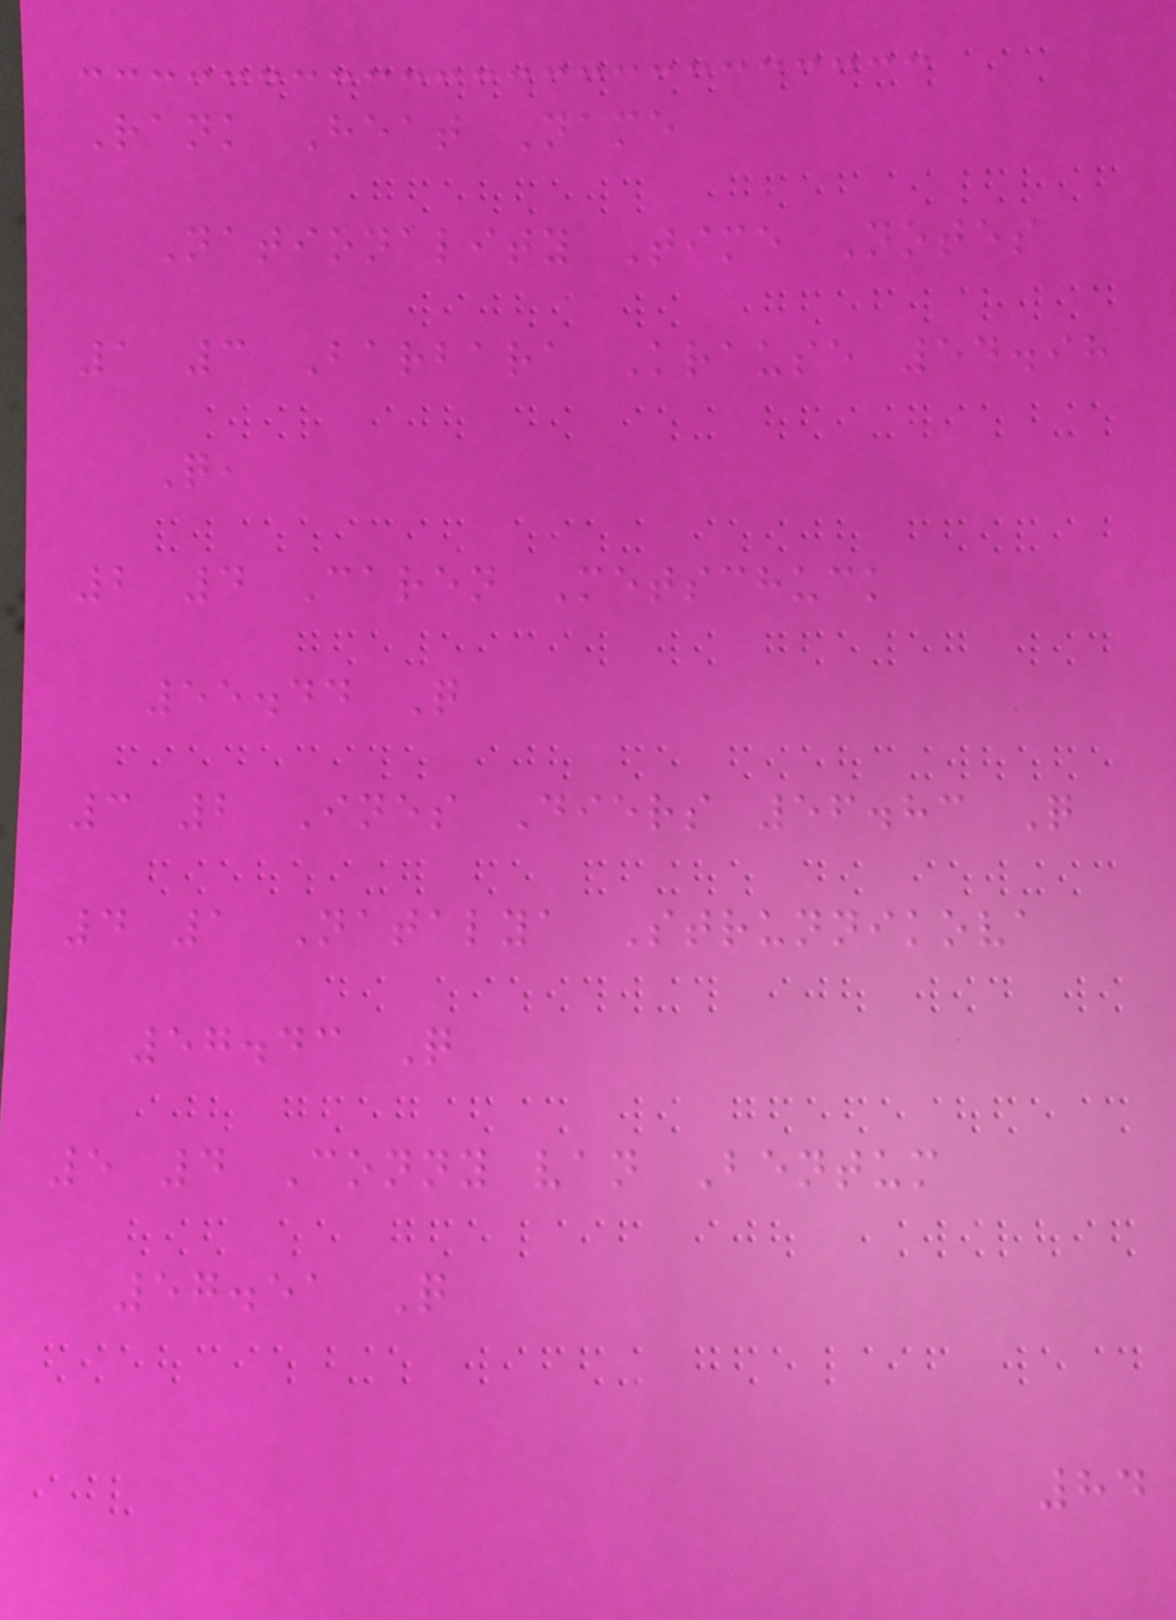Rank Heat Name
Nationality Time Notes
1 3 Barbara Krause 54.98
Q,
2 4 Caren Metschuck
55.44 Q
3 2 Ines Diers 56.83 Q
4 1 Natalya Strunnikova
57.43 Q
5 4 Conny van Bentum
57.51 Q
84
